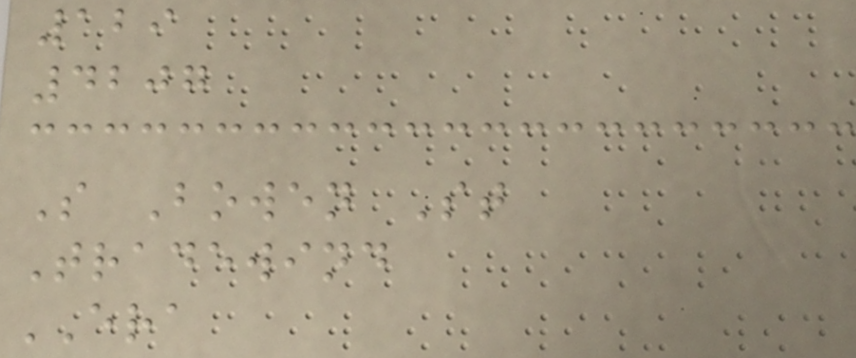129
4207
S Bowen St
Tradewind
ERA
